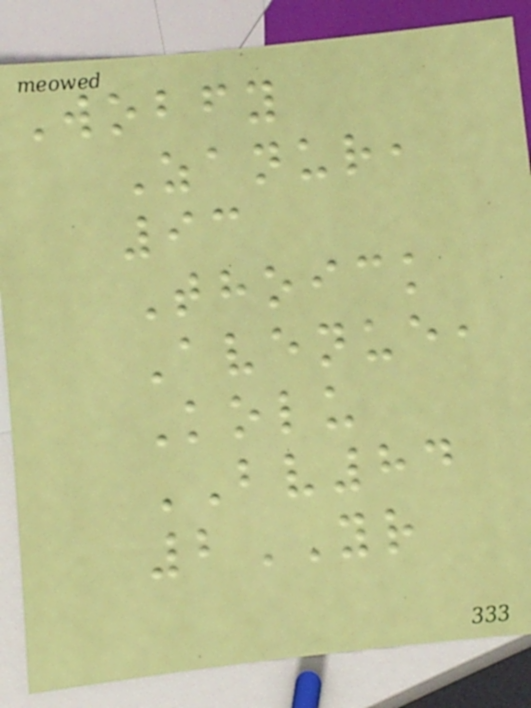Wobfy
Zanur,
93
Thoick
Avenue,
Kolu
BV84
2YR
